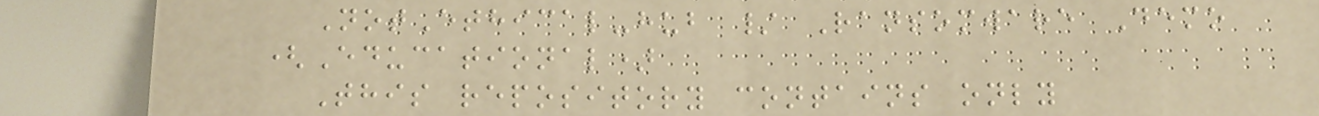NotEthical-hub / Ransomware Demo
(Educational)
This repository contains only
